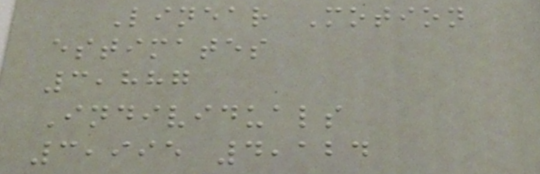Linear Motion
estimates
3,887
Individuals
3,995 4,124
